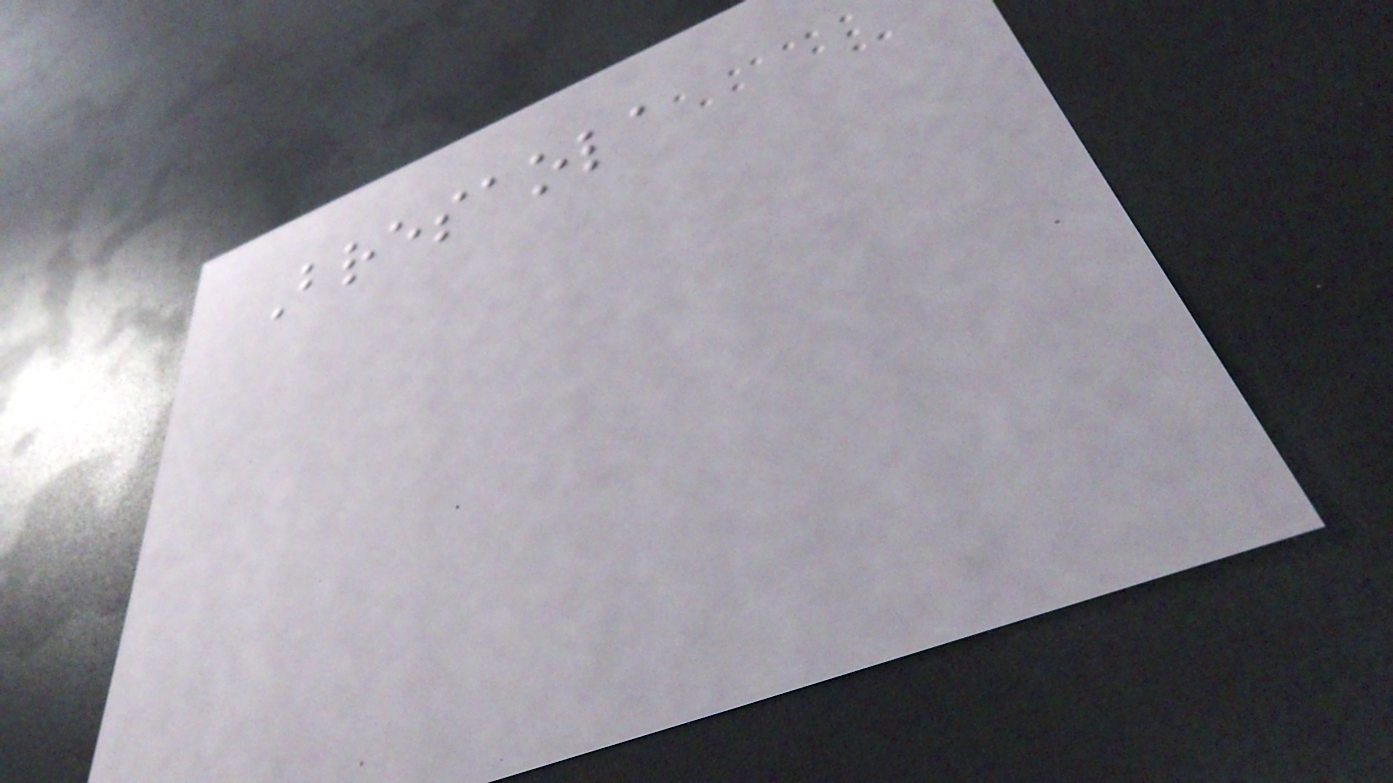Bresaola
